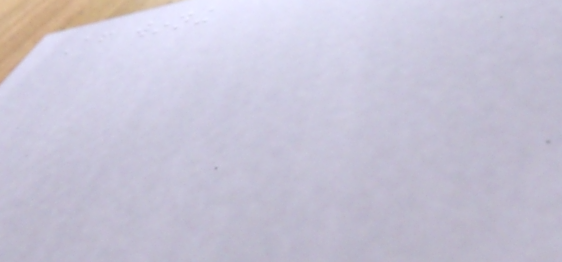After winning
